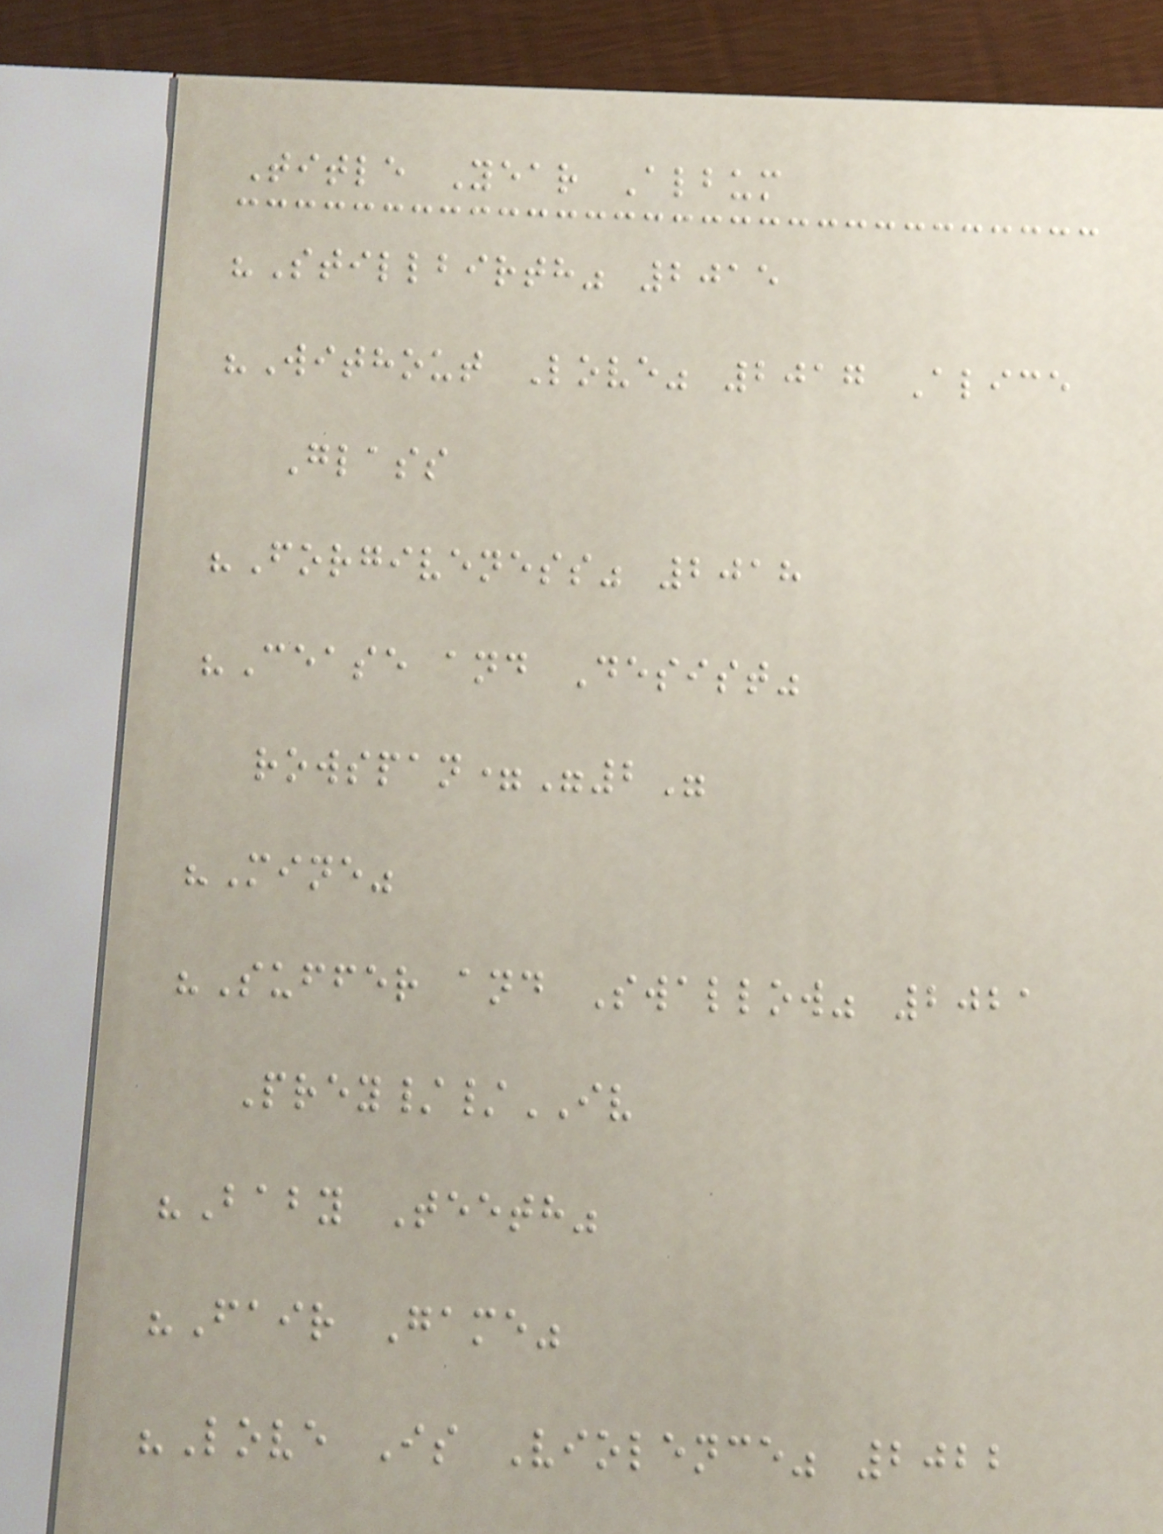Title Year Album
"Stillbirth" 2015
"Without Love" 2017 Alice
Glass
"Forgiveness" 2018
"Cease and Desist"
rowspan="2"
"Mine"
"Suffer and Swallow" 2021
Prey//IV
"Baby Teeth"
"Fair Game"
"Love Is Violence" 2022
